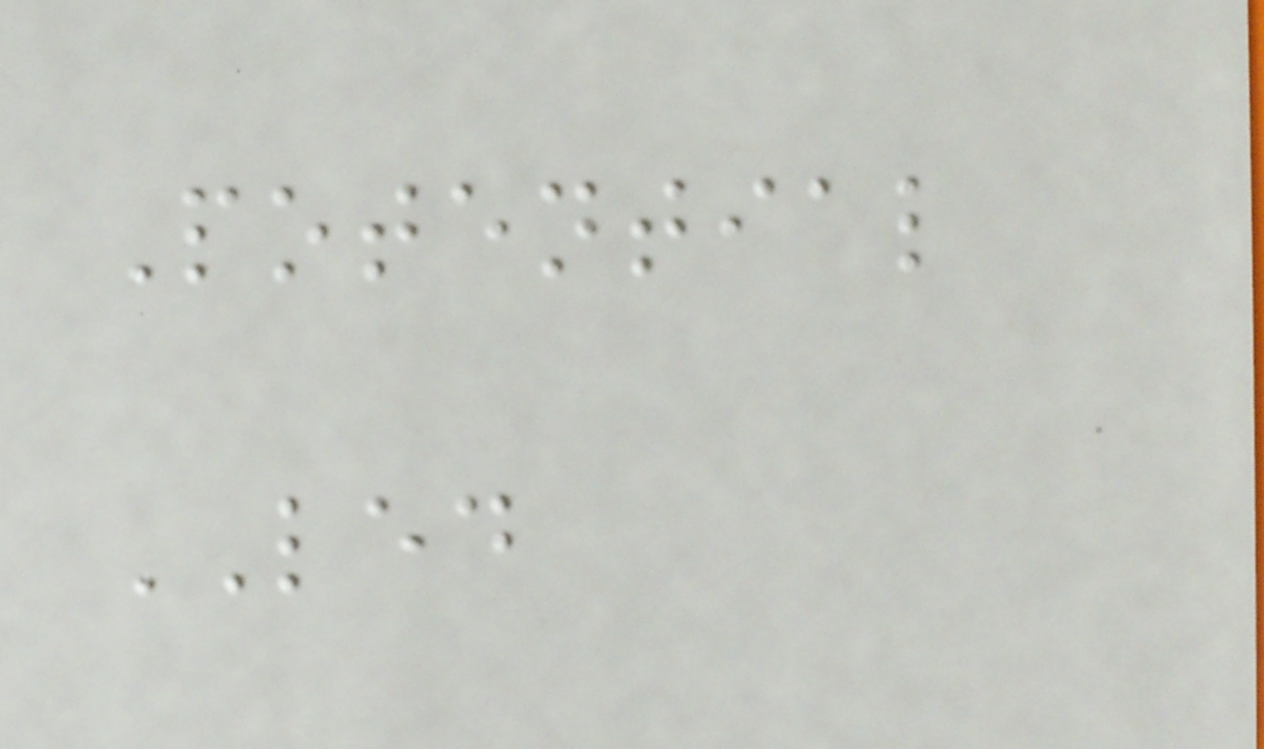Potential
LED
